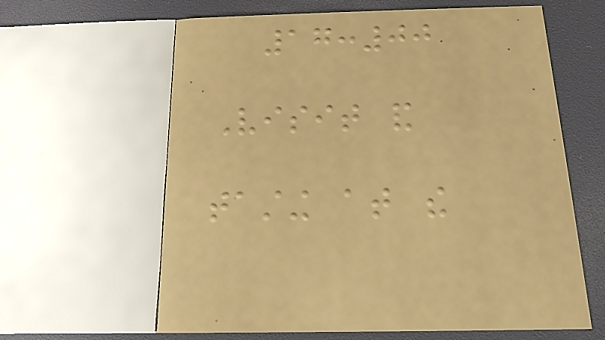17:00
Visit and
tasting at the
